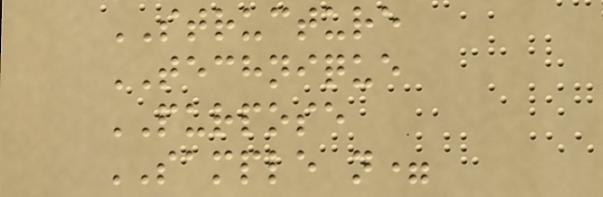STRUCTURE
TECHNIQUE
PURPOSE
SAMPLE n=
